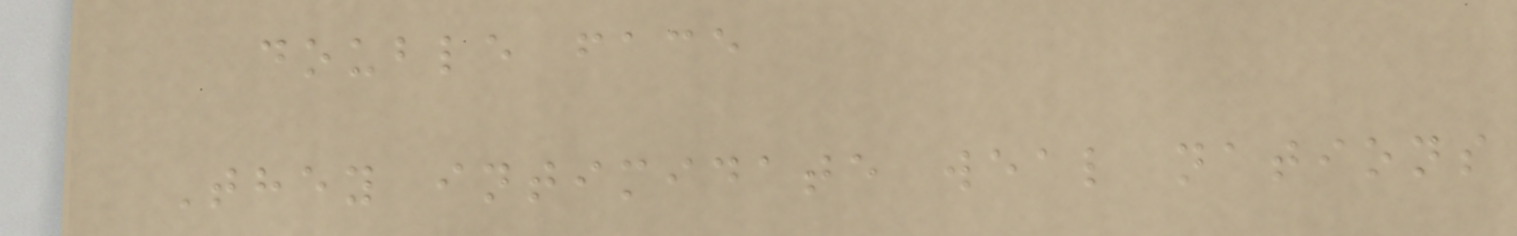double face
They intimidate weal nations
